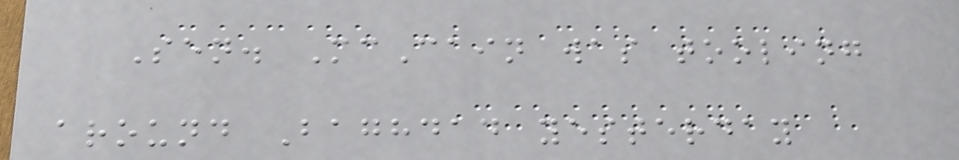Sen. McCain was tooling
around Baghdad yesterday
